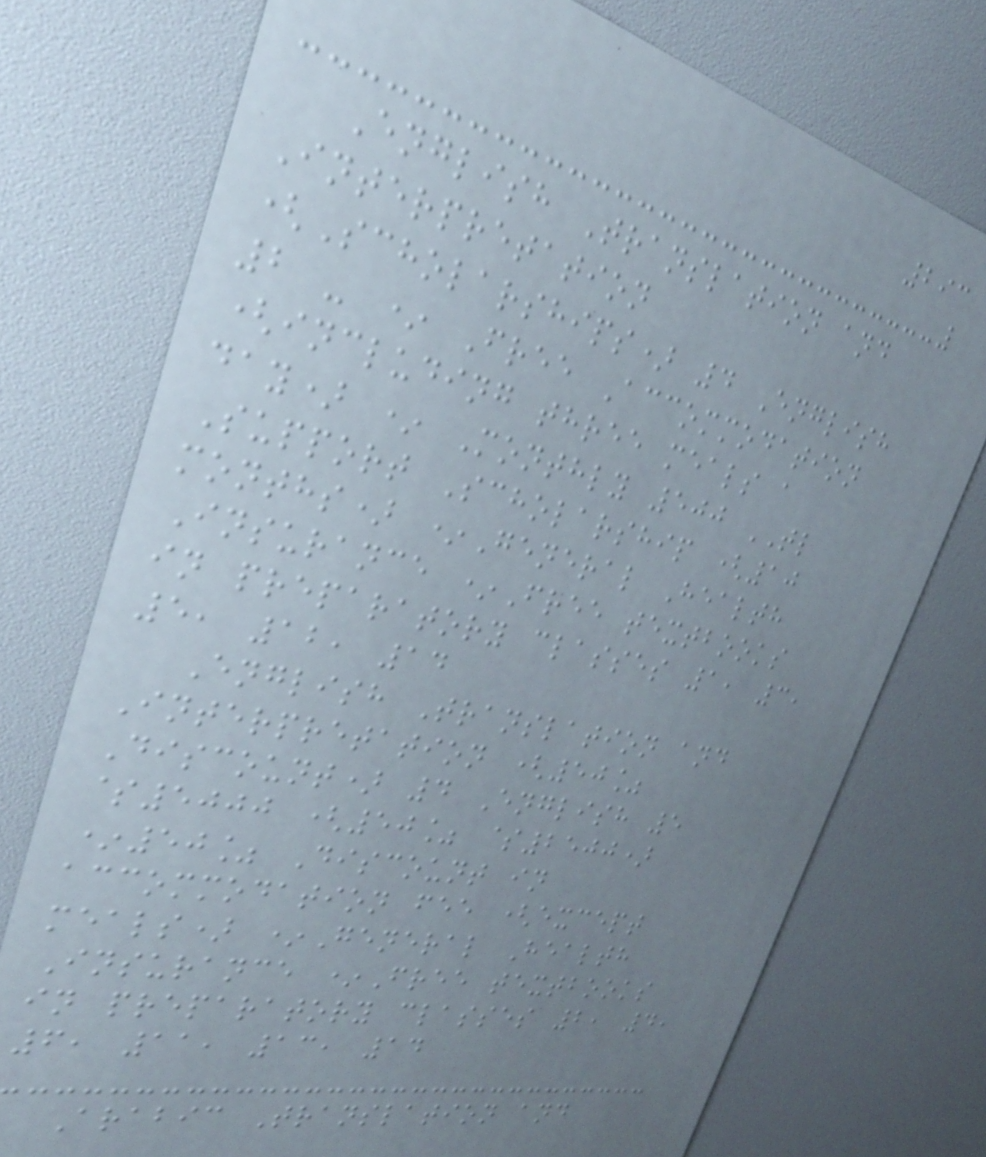293
English Translation and
Interpretation
(Scholarships) 4 English
2 - * Free Accommodation
(including three meals a
day) * Monthly 500 TL
Support Scholarship (10
months) *General Health
Insurance *Free textbooks
in preparatory classes 1, 3,
5, 12, 14
English Translation and
Interpretation (50%
Discount) 4 English 5
$5000 (50% $2500)
*50% Discount in
accommodation fee (except
meals) *General Health
Insurance *Free textbooks
in preparatory classes 2, 4,
6, 11, 13, 14
Arabic Translation and
